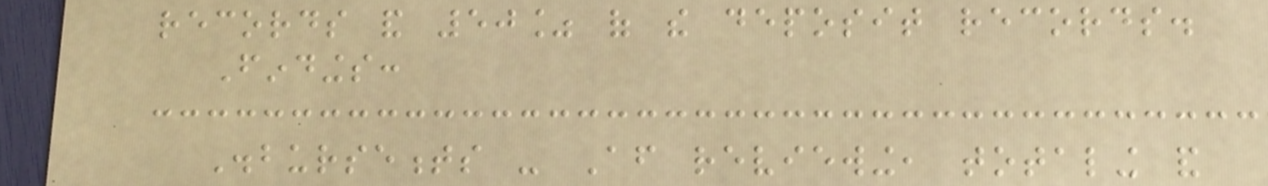records and 50% of the deposit records.
Findings:
Disbursements - After reviewing, totaling and
